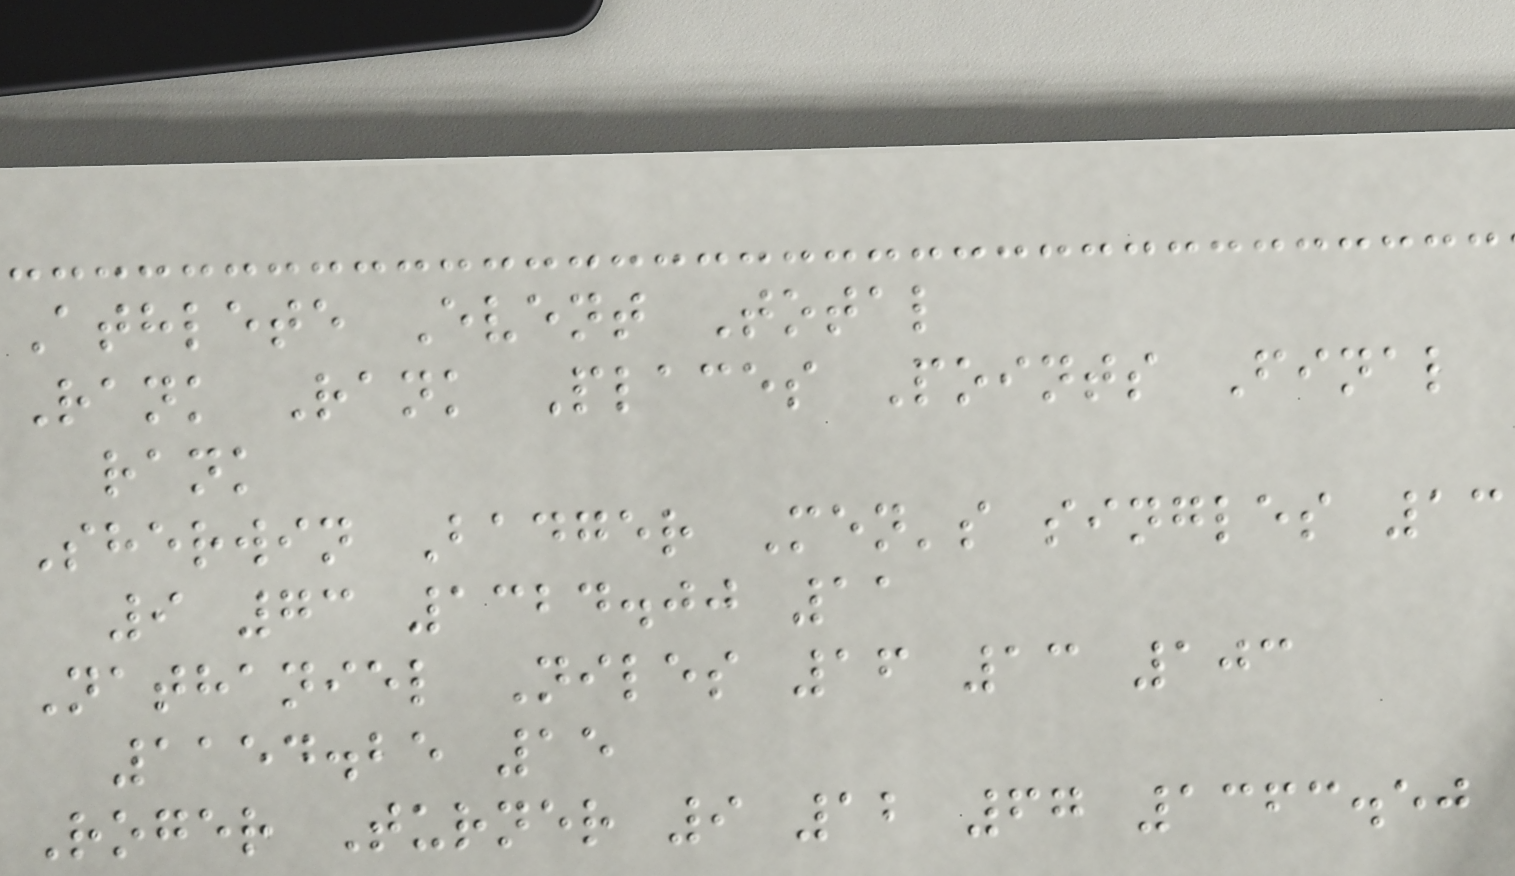Athlete Event Total
Rank Rank Places Points Final
rank
Sherwin Badger Men's singles 13
9 73 1324.00 11
Nathaniel Niles 16 13 103
1154.25 15
Roger Turner 9 12 67 1363.50
